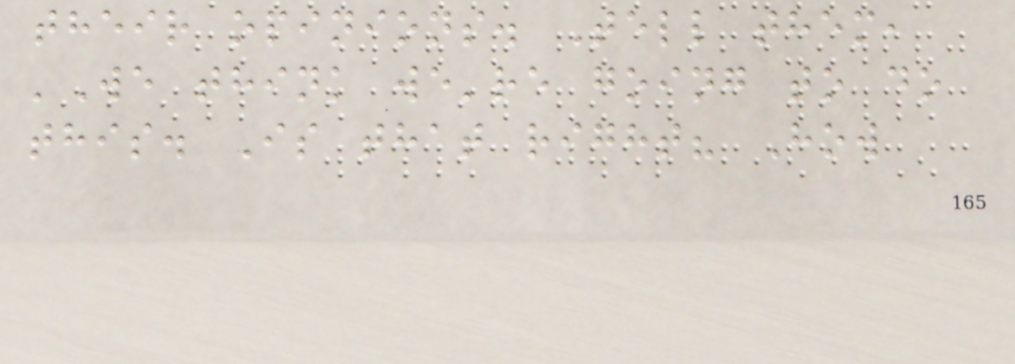their opinions. Tell them,
'We think we're going to do
this. Is that right? How
